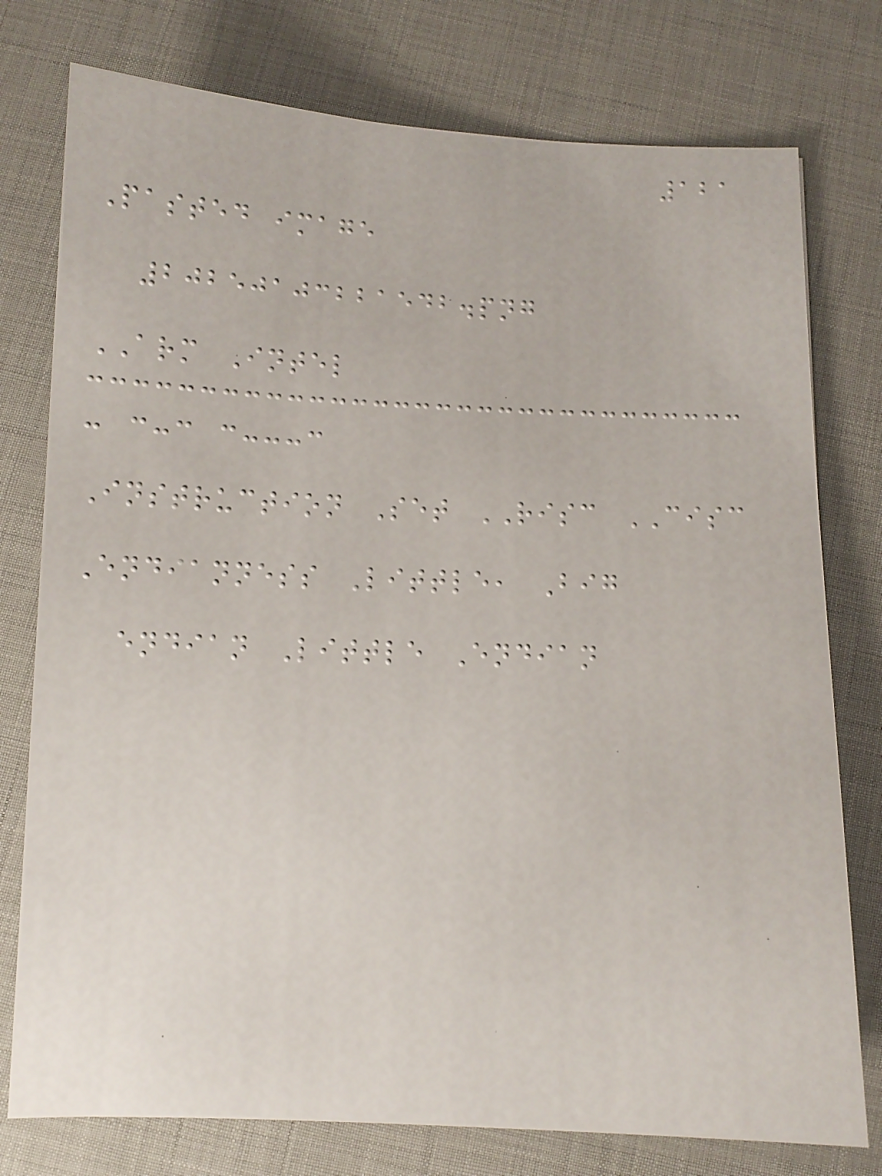121
Pasted image
20250103221542.png
ARM Intel
- :-: :---:
Instruction Set RISC CISC
Endianness Little, Big
endian Little Endian
